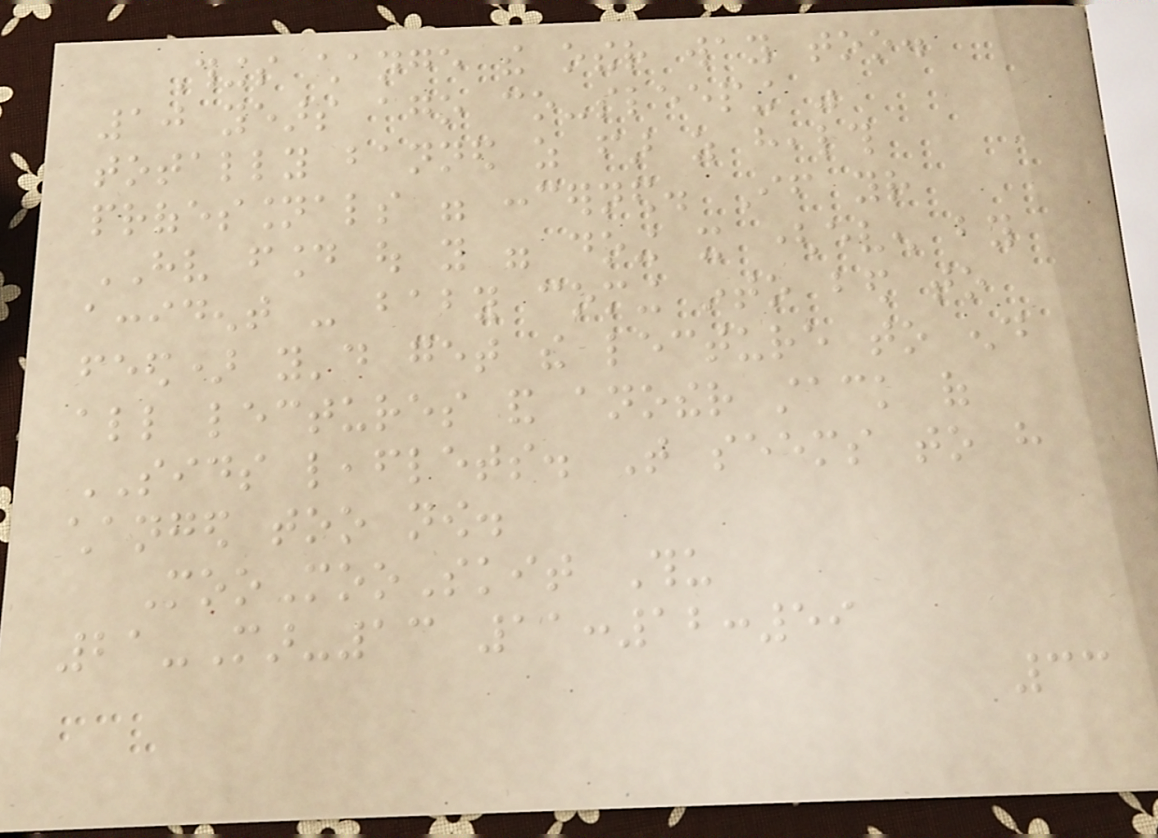Things change the other way too.
10 years ago co-sleeping was
totally banned as far as health
professionals were concerned. If your
HV found out you were doing it (even by
accident - baby coming into bed to
feed) you'd get the lecture to end
all lectures and another stack of
SIDS leaflets. That seems to have
changed too now.
MooMooSkit Thu
21-Mar-13 11:12:59
33
